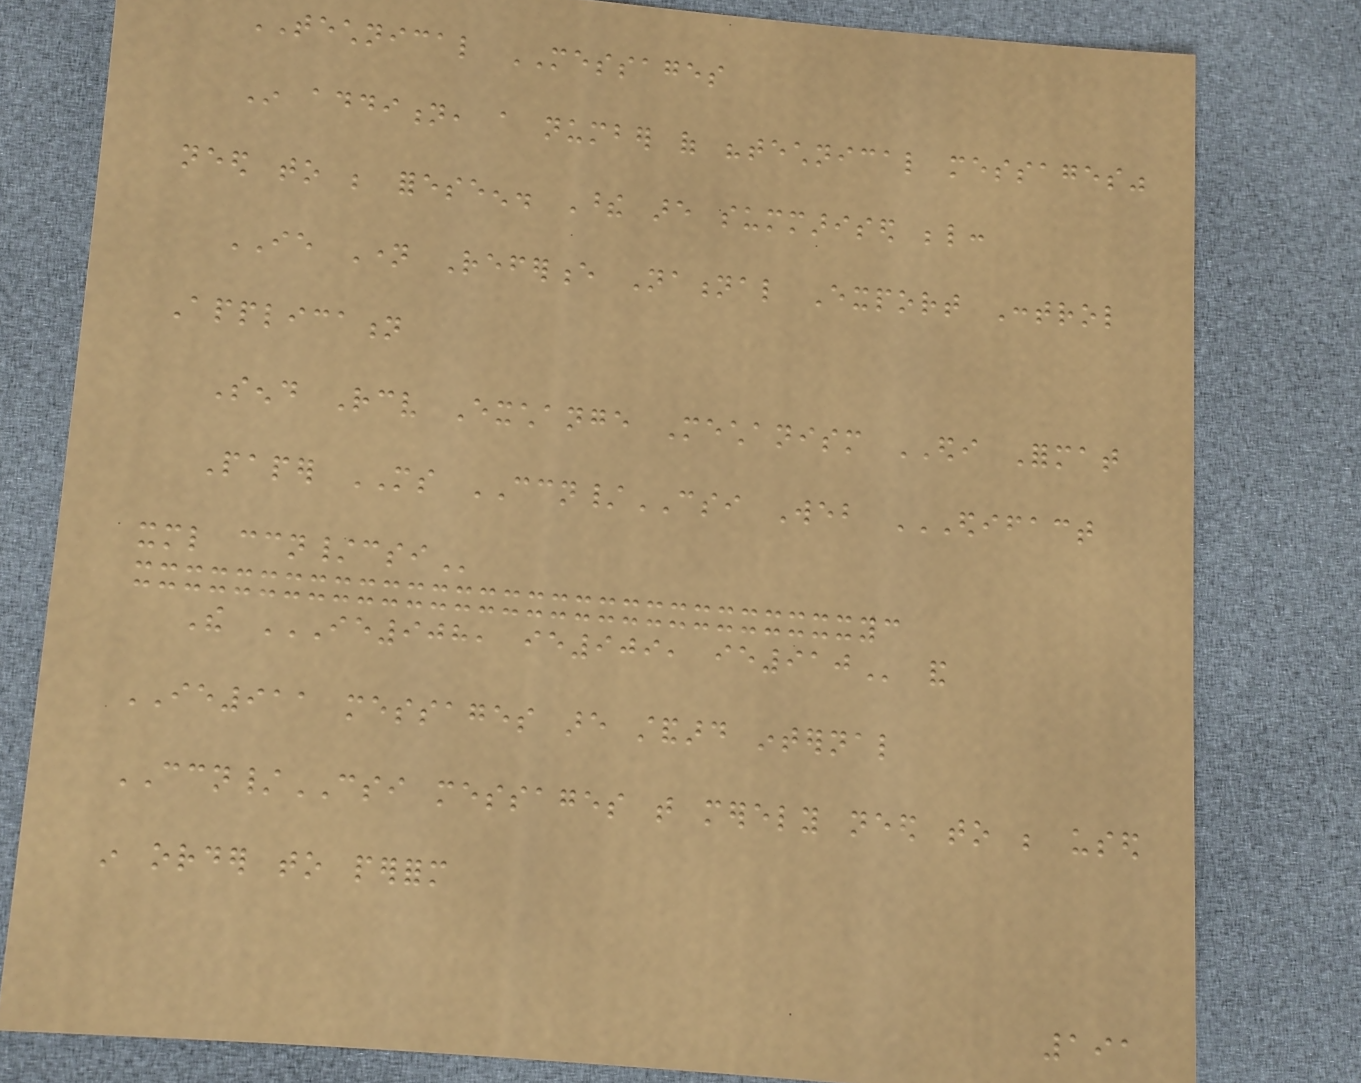TECHNICAL MESSAGES
In addition, a number of "technical messages"
need to be foreseen. These are summarised below:
IE Name Reference National Export Control
Application
Send Receive Exchange Mechanism EDI Format
Paper MS CCN/CSI Web EDIFACT
XML CCN/CSI
The IE908, IE909, IE910 and
IE911 messages are standard internal
CCN/CSI messages that merely need to be used
in order to perform
191
